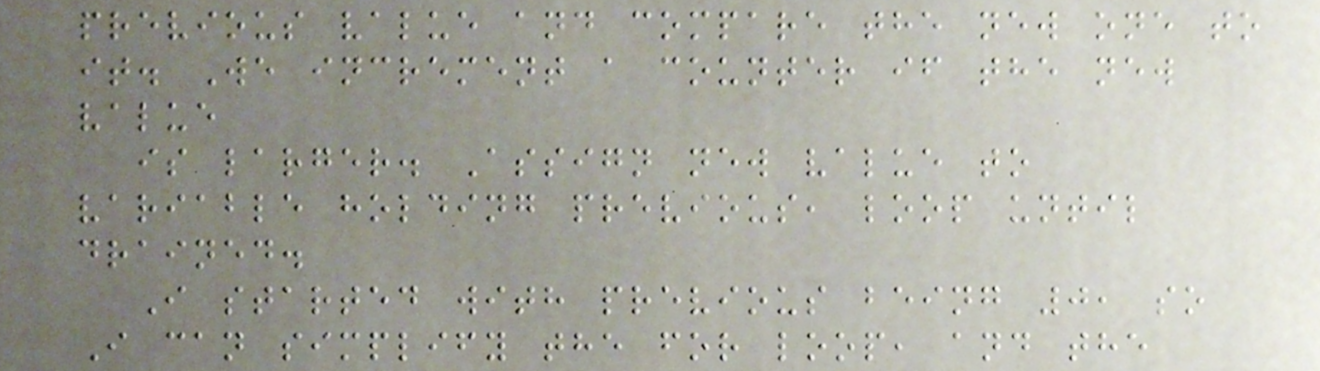previous value and compare the new one to
it. We increment a counter if the new
value
is larger. Assign new value to
variable holding previous, loop until
drained.
I started with previous being 0, so
I can simplify the for loop, and the
